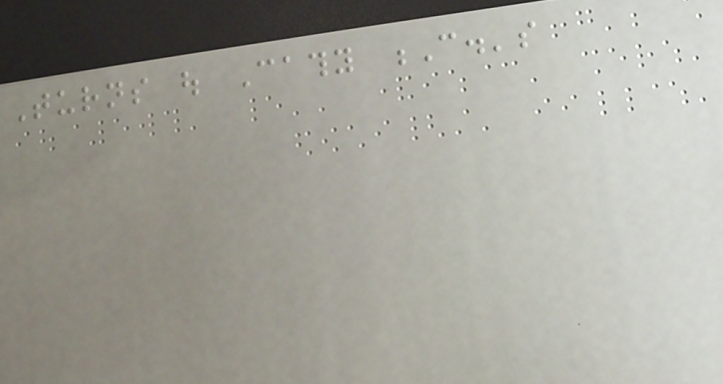Turns out Cathy C.'s
